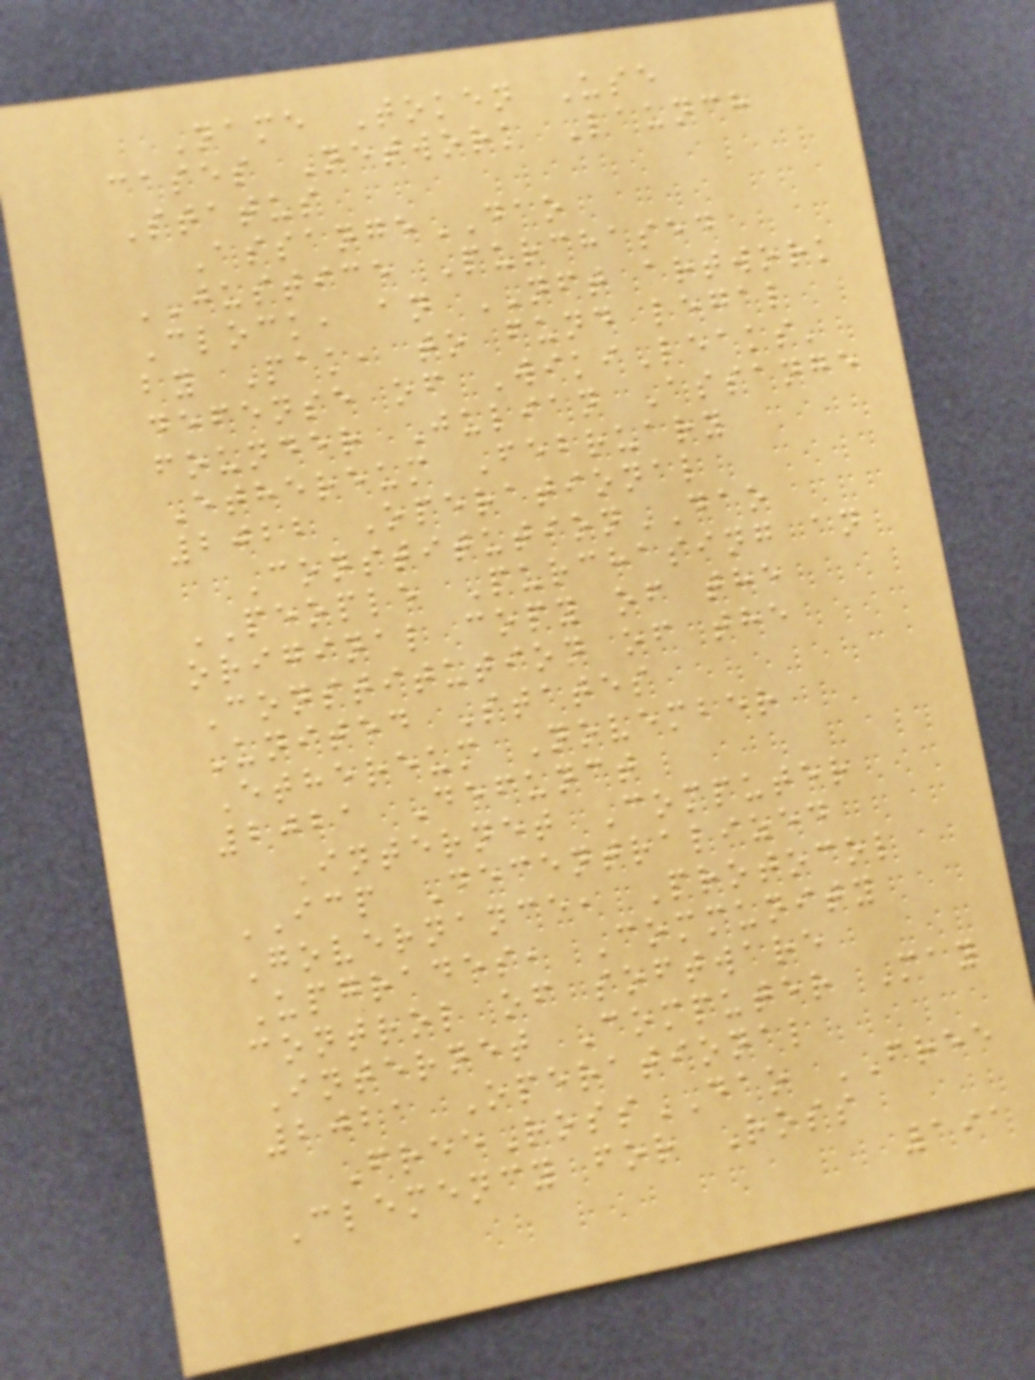Name Token Use
cases Network Launch
Status
AssangeDAO
JUSTICE Purchased
Clock, an NFT artwork
by Pak, to fund legal
defense of WikiLeaks'
founder Julian Assange
Ethereum February
2022 Operational
ConstitutionDAO
PEOPLE Purchasing an
original copy of the
Constitution of the
United States
Ethereum November
2021 Defunct
Internet Computer
ICP Decentralized
Governance, Protocol
Upgrades, Community
control of software
Internet Computer May
2021 Operational
FreeRossDAO FREE
Clemency for Ross
191
